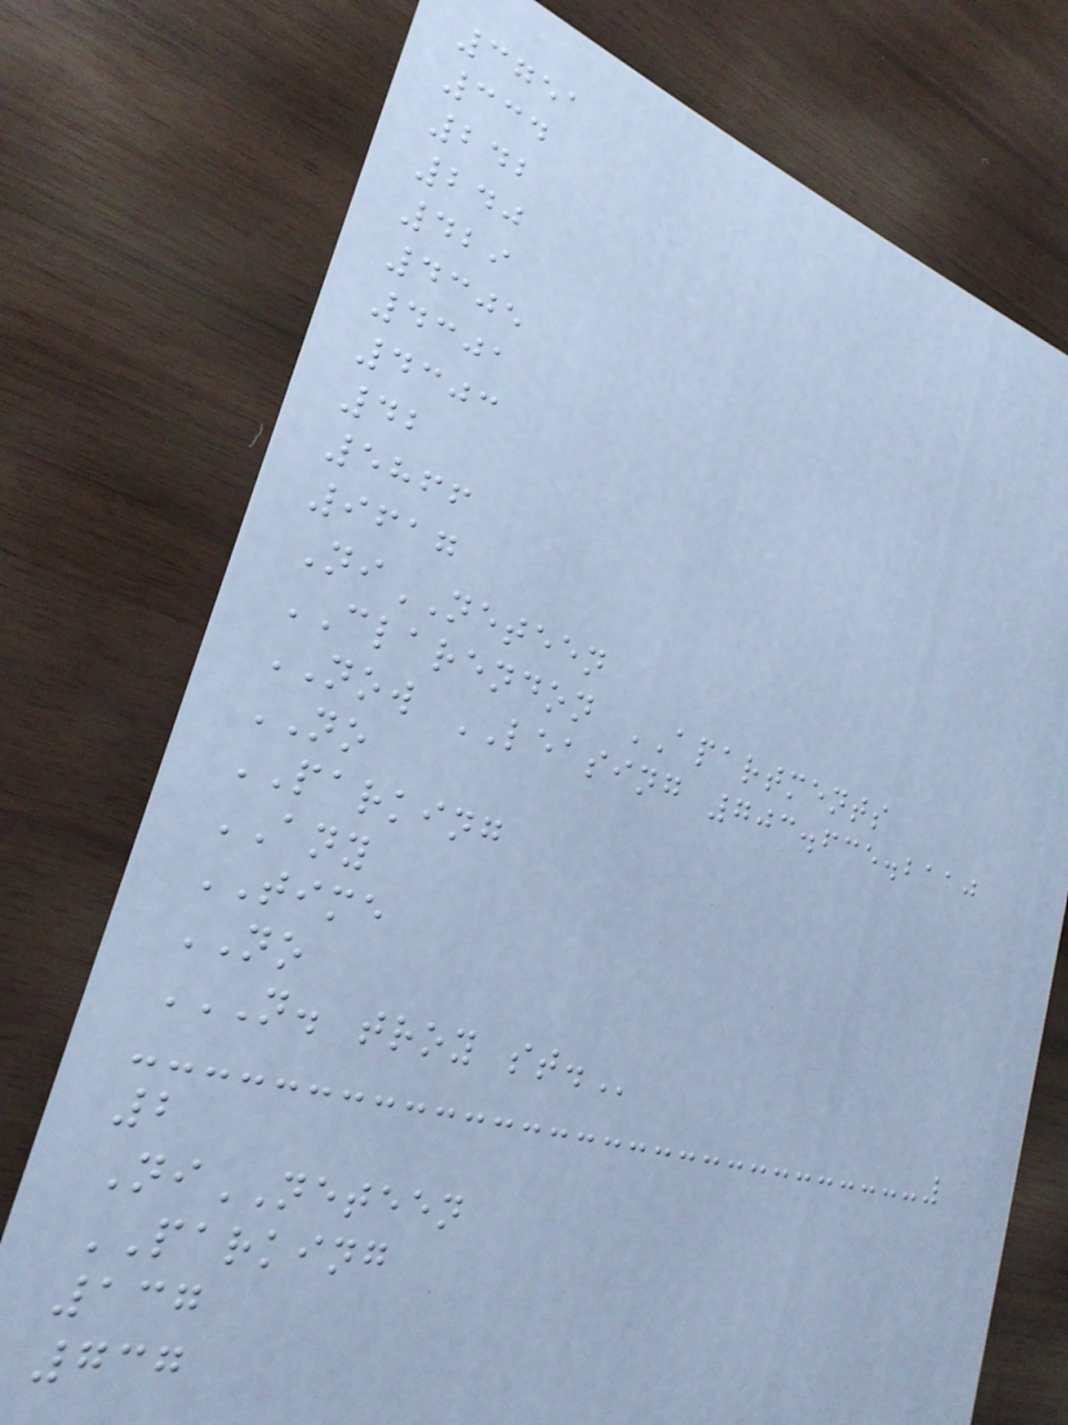3751
334
242
240
429
4305
4301
4303
42
5866
9617
NiNETEEN
CLARENDON APARTMENTS
NOW LEASING 703.635.2110
NO
PARKING
ANY
TIME
NO
N. TROY ST.
2
NiNETEEN
PARKING
137
737
